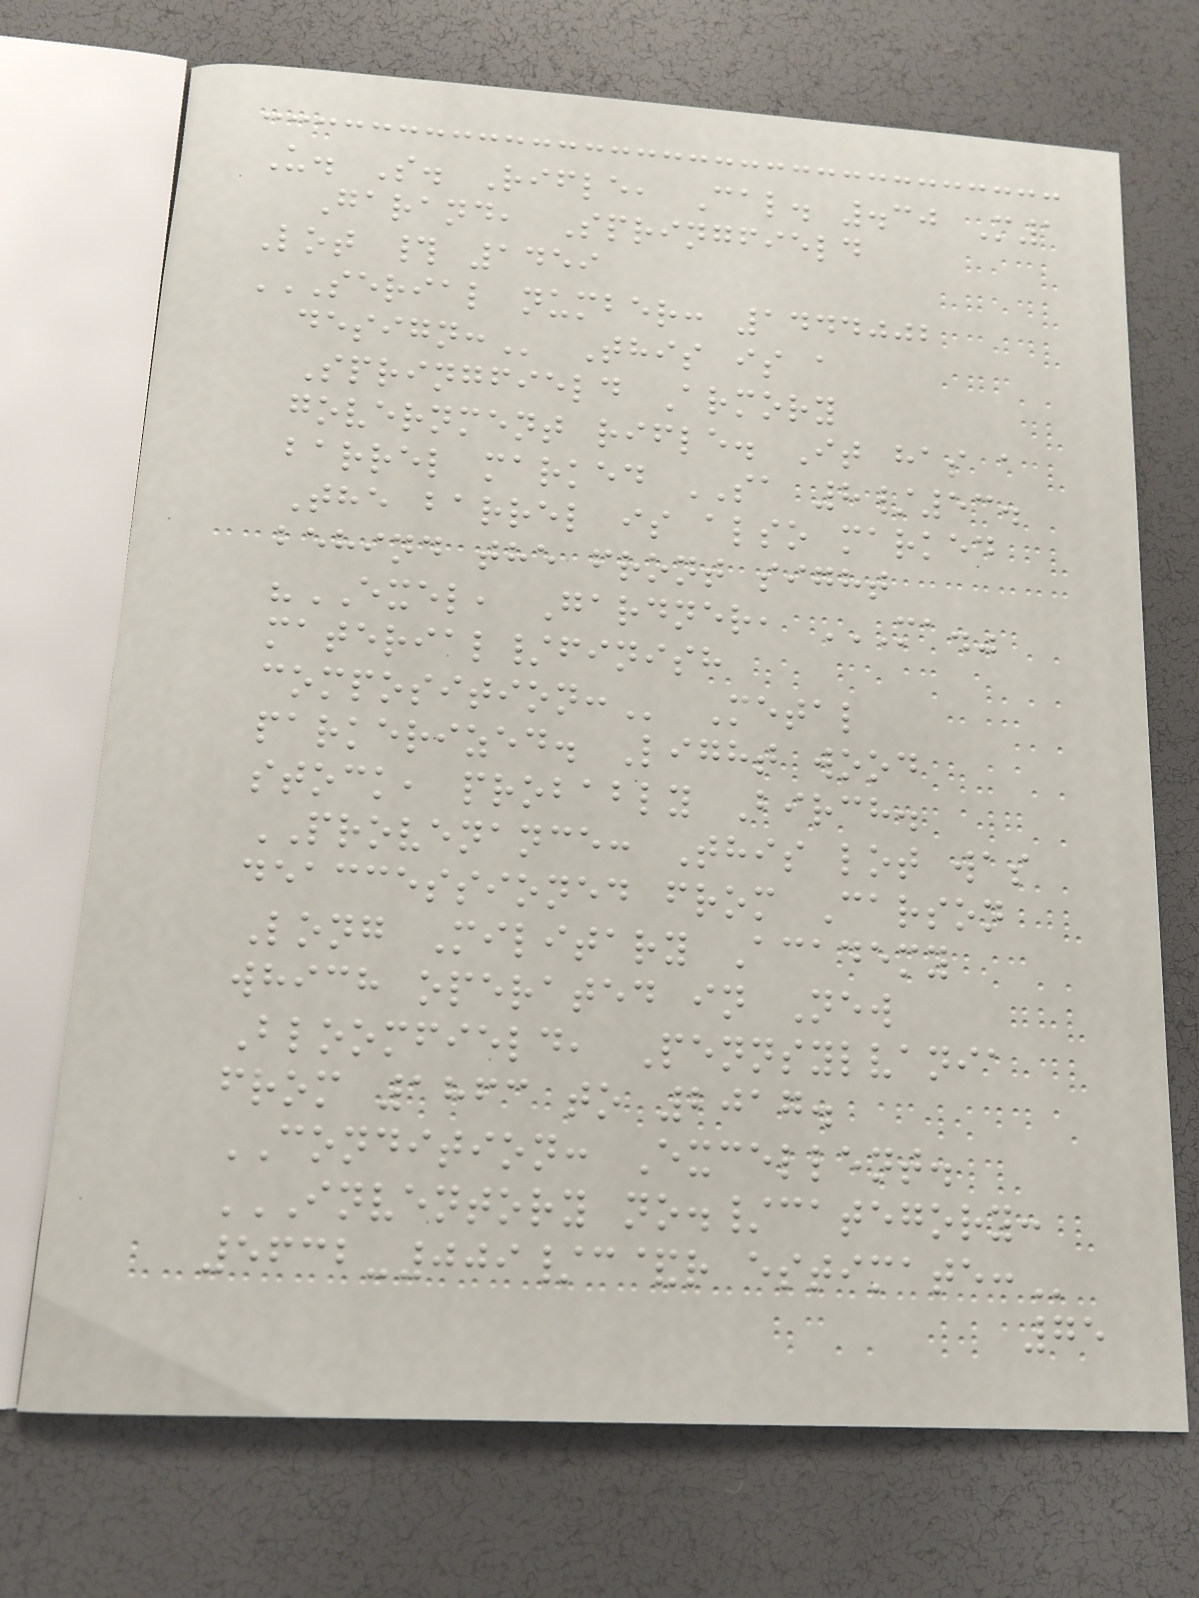U. S. Rifle, Cal. .30 M1
Garand, Springfield
Lot # 1459
SERIAL NUMBER: 1444002
DESIGN: This is a
Springfield Armory
government rifle. It has a
barrel marked SA 8/53.
The barrel is also marked
behind the front sight
"EXEL, Gardner, MA."
MATERIAL/FINISH
COMPOSITION: Metal
parkerized. Light wood
stock, probably Birch.
PROVENANCE: This lot was
deaccessioned from Carson
Long Military Academy
which operated in New
Bloomfield, Pennsylvania
from 1863 to 2017.
CONDITION: Excellent.
INVENTORY NO./CATEGORY:
5632-009/C&R ESTIMATE:
75
